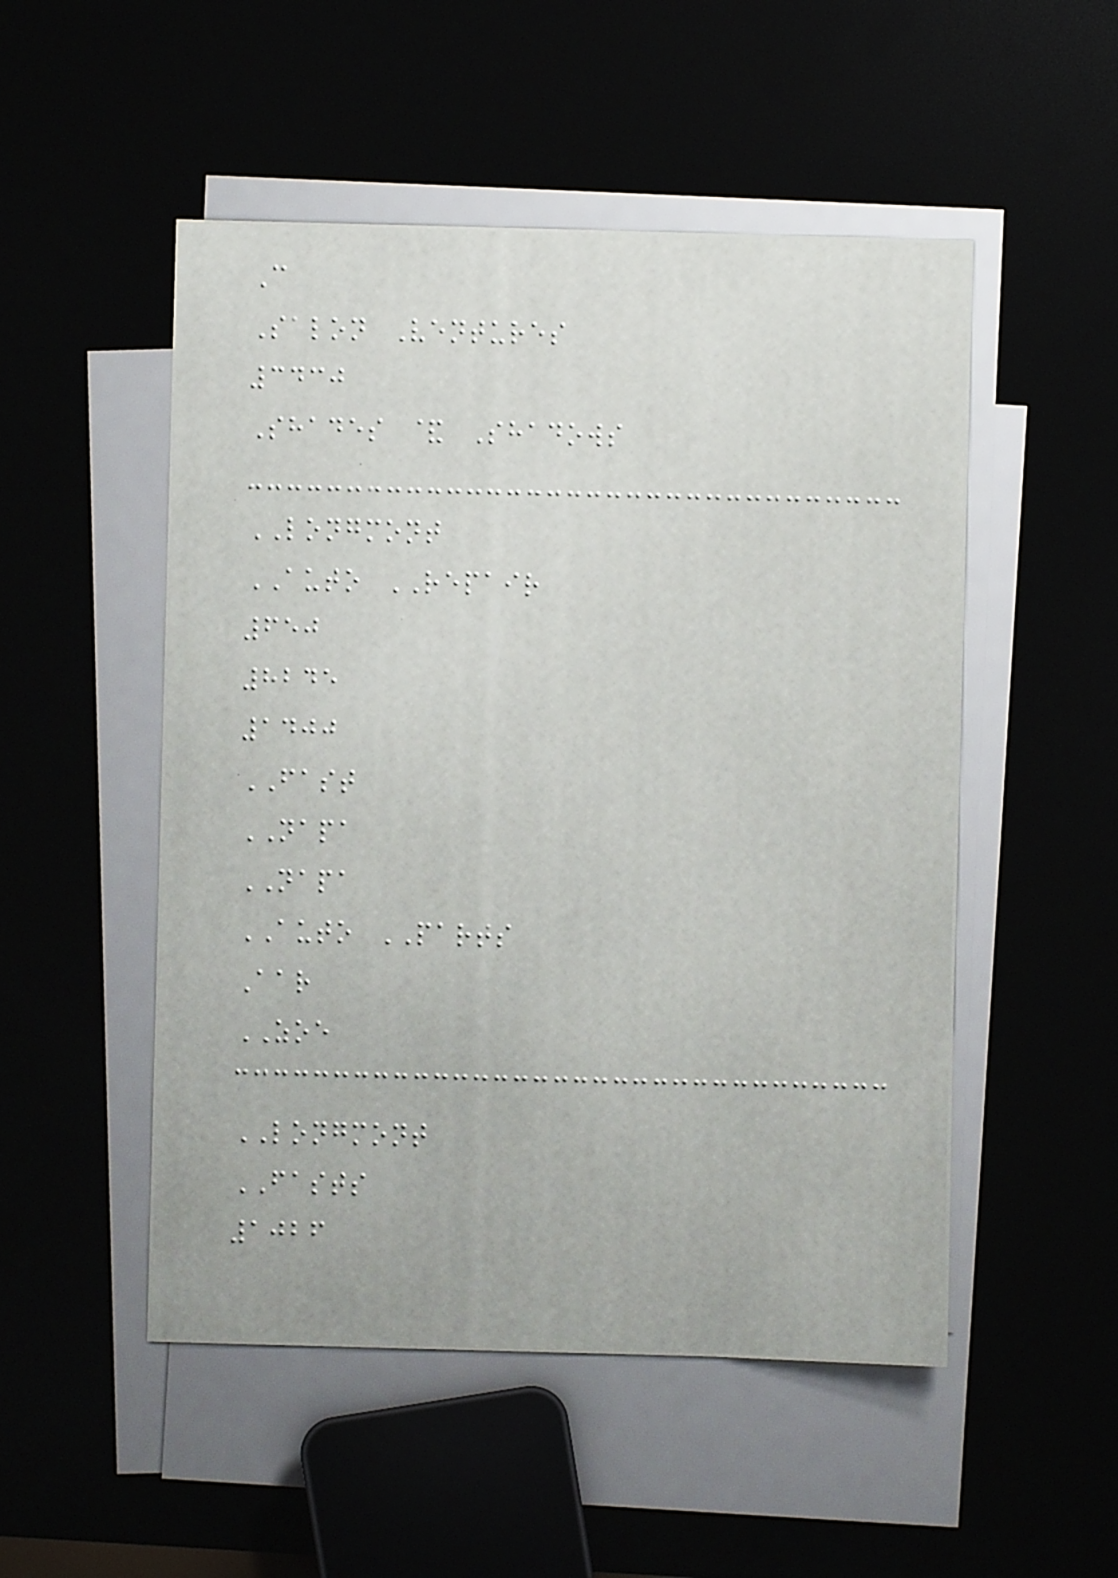C
Salon Ventures
3430
Shades & Shadows
LONGMONT
AUTO REPAIR
650
8245
1400
FAST
NAPA
NAPA
AUTO PARTS
Aar
ZOE
LONGMONT
FASTS
1026
